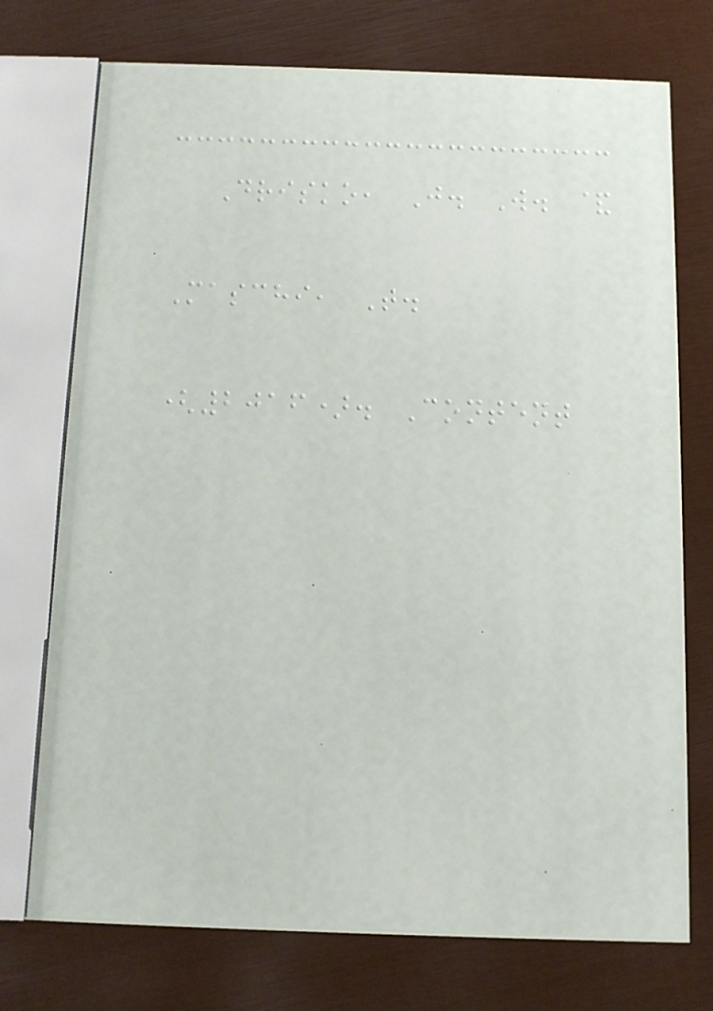Drisko, J. W. &
Maschi, T.
(2016). Content
